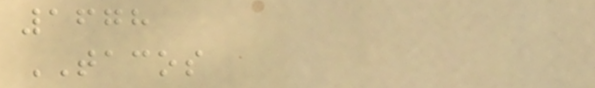1678
TACOS
